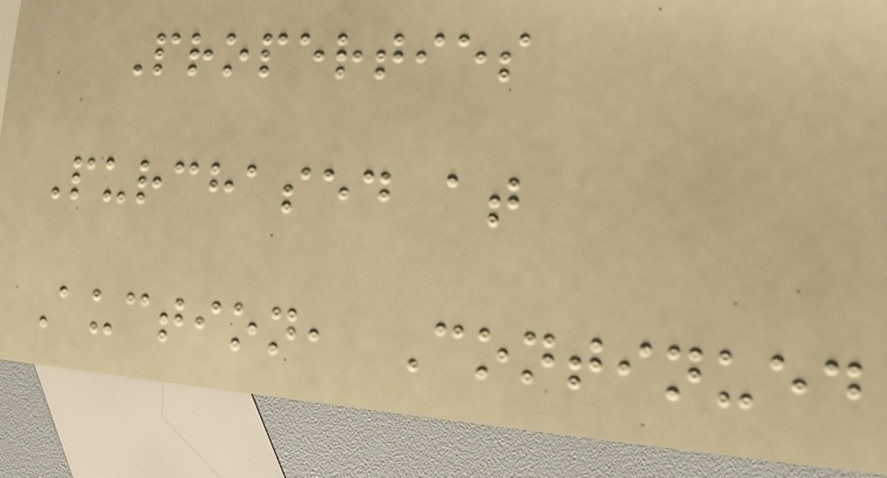Properties
Purchased at
Auction, Continued
